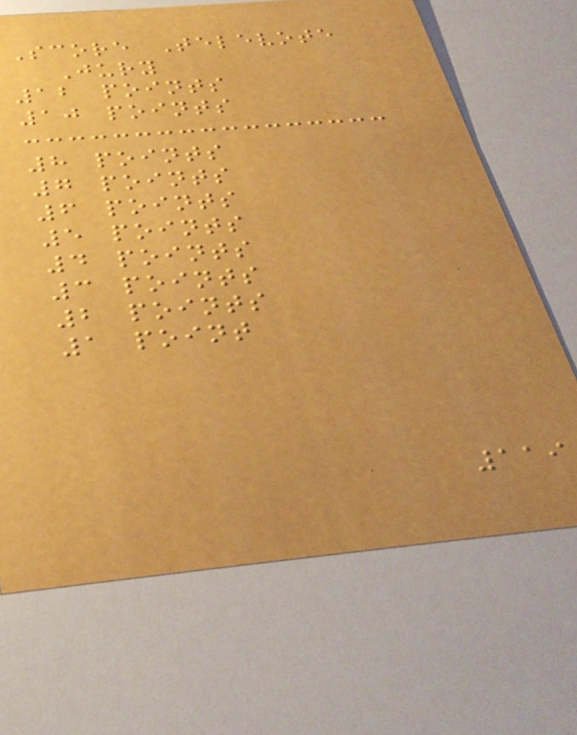Score Televote
Jury
12 points
10 points
8 points
7 points
6 points
5 points
4 points
3 points
2 points
1 point
119
